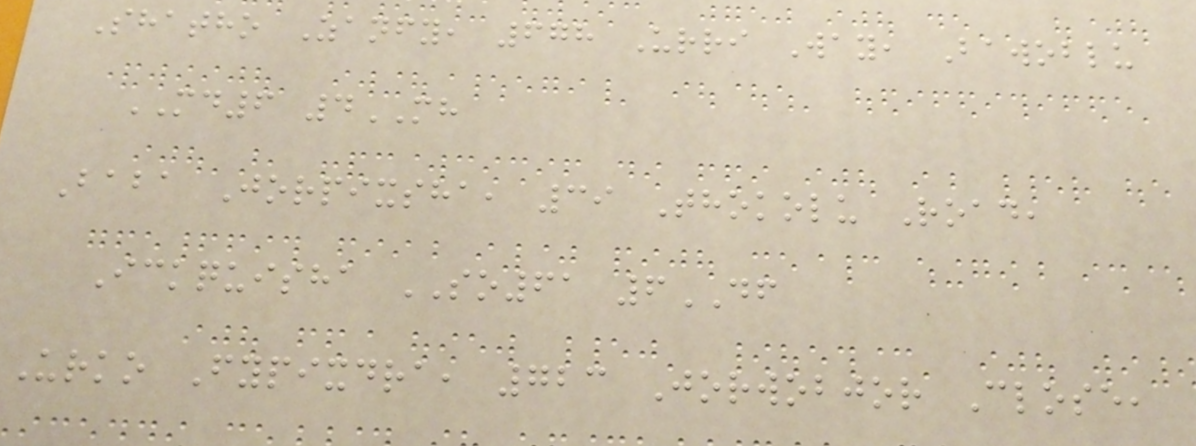Shatho Zanfy, 678 Urri Way, Bawoblu
MD6 4MH
Baba Jorpixsha, 39 Thokolu Road,
Ickquisha SO61 6DF
Urko Fypixdra, 723 Jorwobjor Close,
